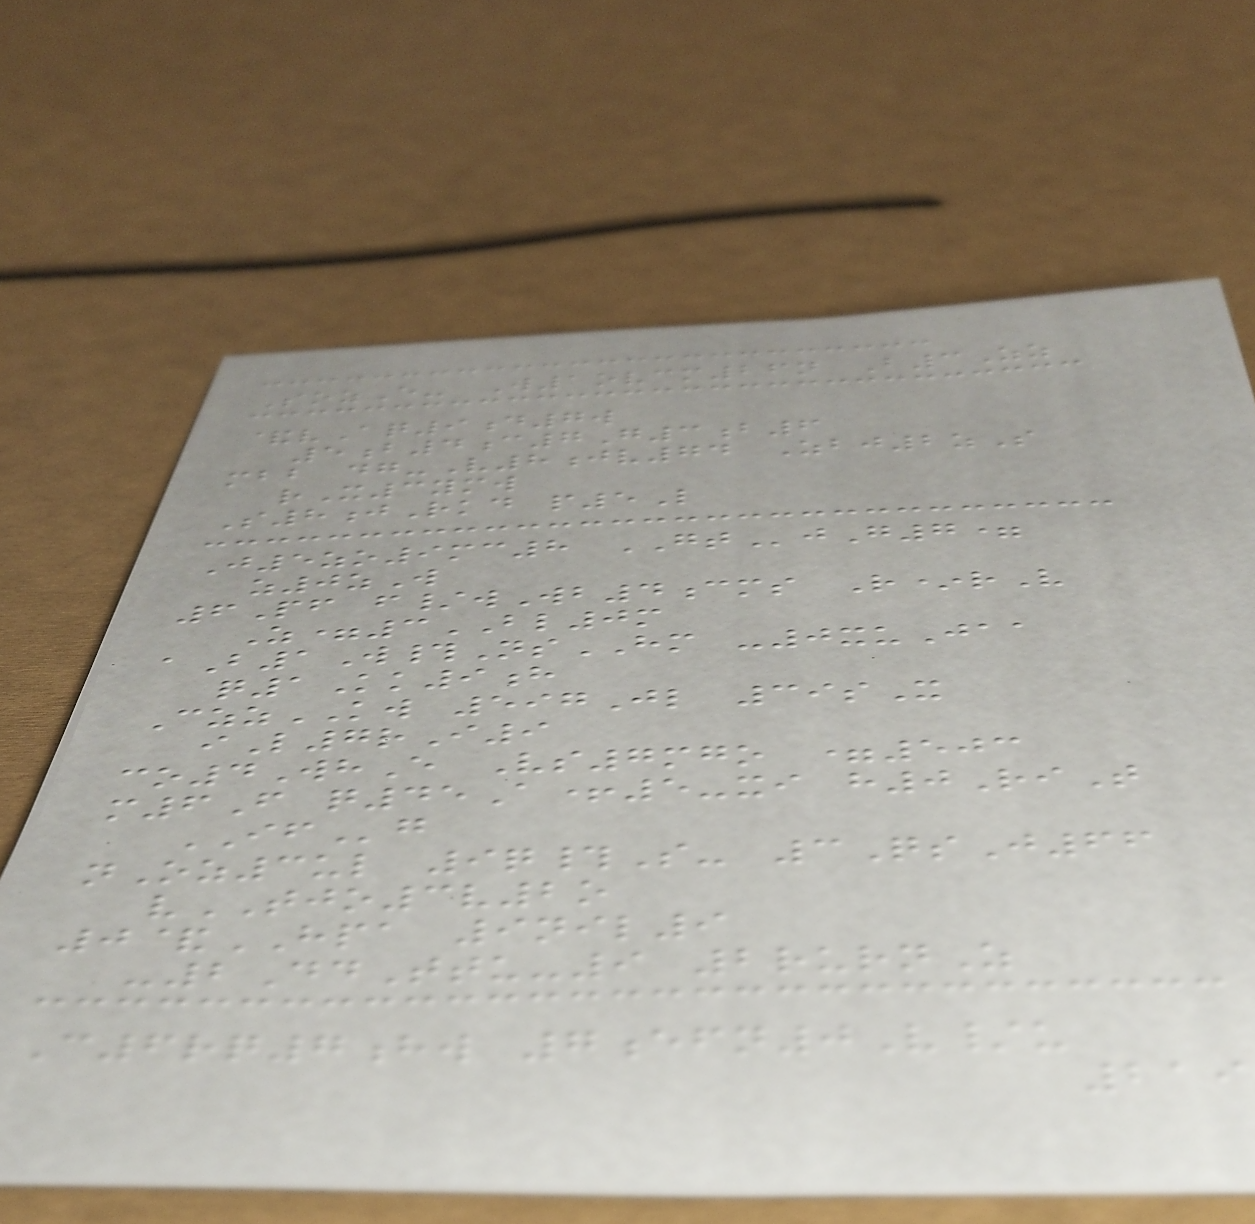SozE- W1ovcm26n B3Zz
&vAq9d7w
5b4c7G3b6
mbb dg-V8jv74 Zbj2zS
rX3ymw
S8jRkd p5L
J5zo9mc8 GTjG7=
z0zW
6Pf f/wWb4cms R*rV
Z=3BL0m
aB1W#NsHM -0xuJaa
q1Kk9h
CzzKW 597Jl 39sX
iL7rI9
co4WhE Vs7mgo =503
m6F q45A+5-xi h0RiT
IFg
nOz3ul 9q#S- 3QsJ66
vTJO3v2o
0&HPA 9nil9
-2DdTtu-9 2rurnZ
C6rq7hw 7efn0V/u
219
